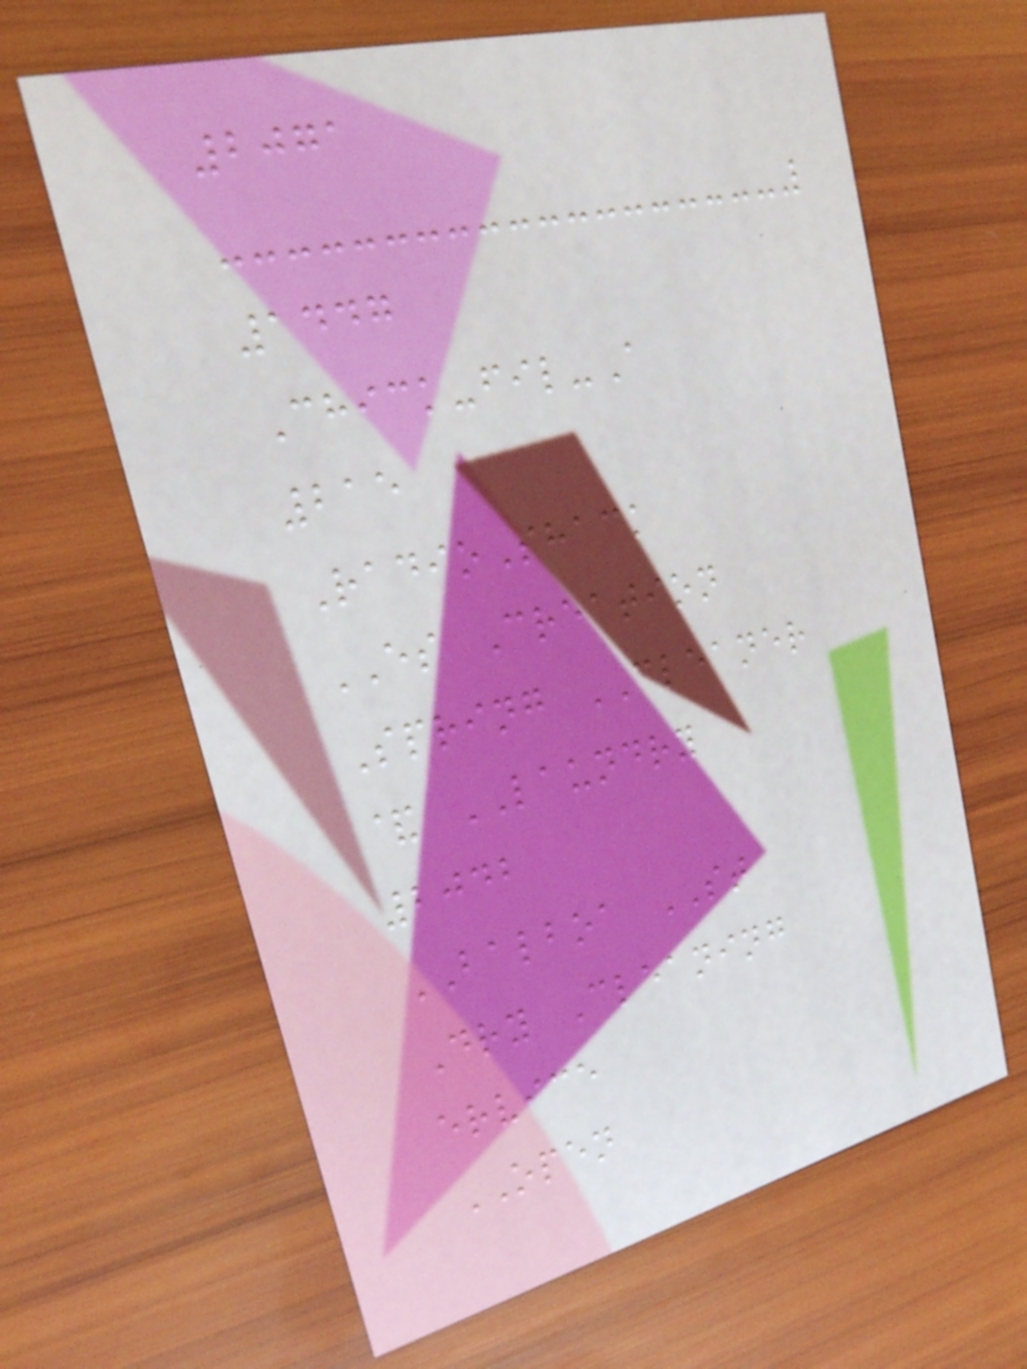2071
1447
Chick-fil-A
215
RadioShack
ES Creation
Spring CLEANER
& LAUNDRY
2042
BALBOA ST
Dry Cleaning
ervice
OPEN
